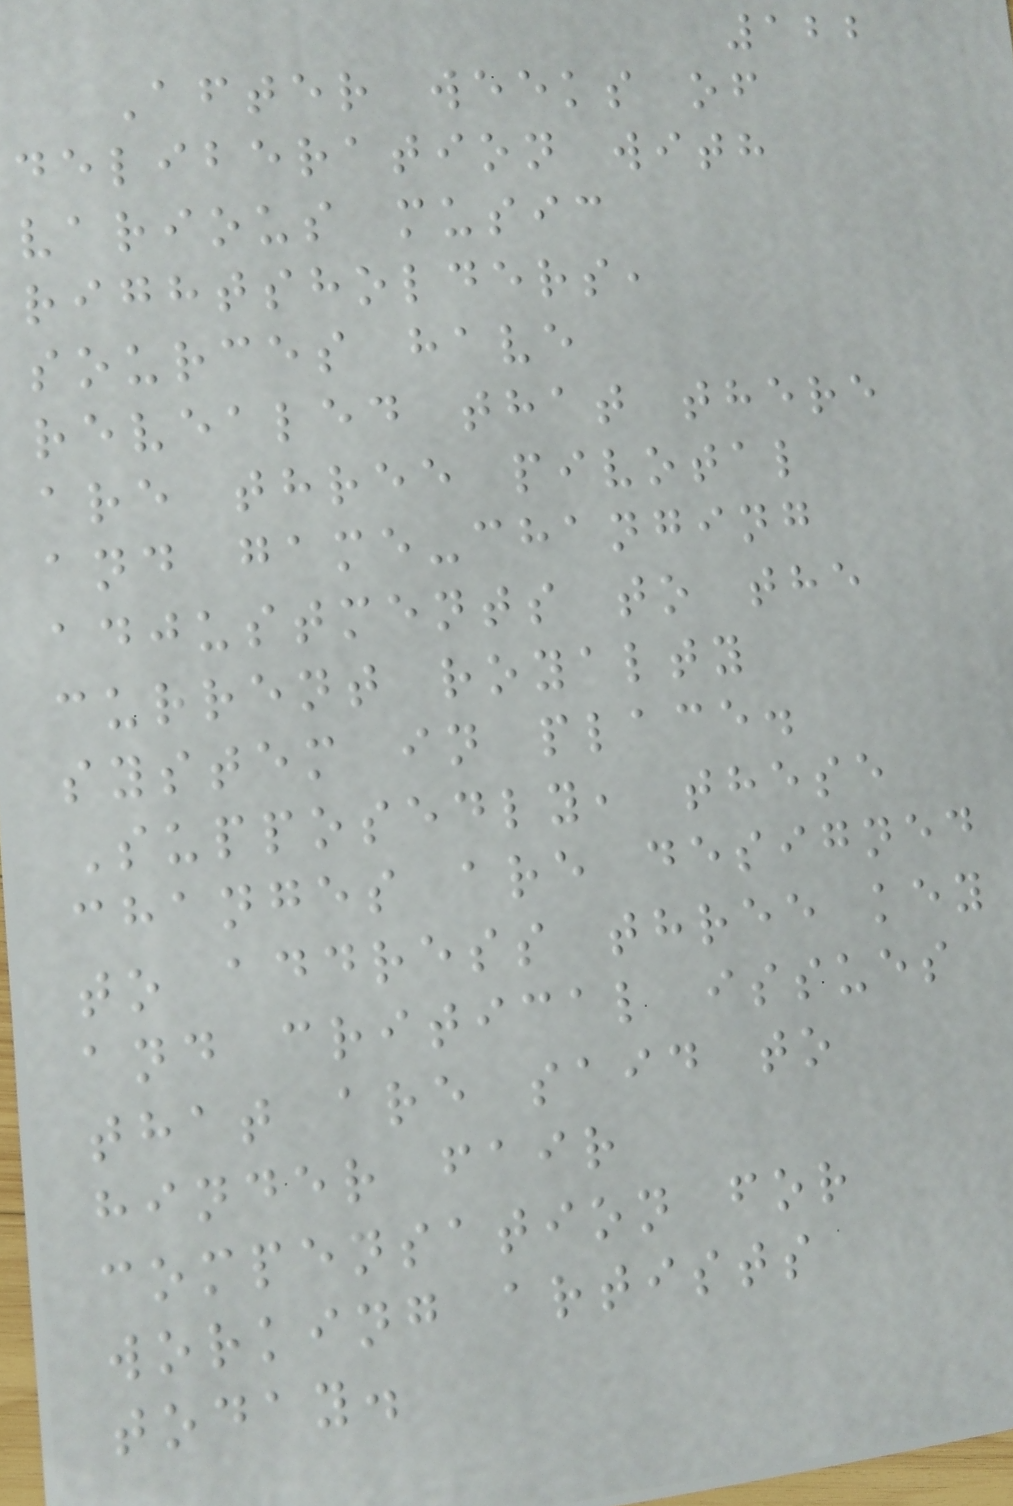122
After weeks of
deliberation with
various music
rightsholders,
sources have
revealed that there
are three pivotal
and game-changing
adjustments to the
current royalty
system in place.
Supposedly, these
changes are designed
to address three key
and critical issues
that are said to
hinder fair
compensation for
working artists
today.
